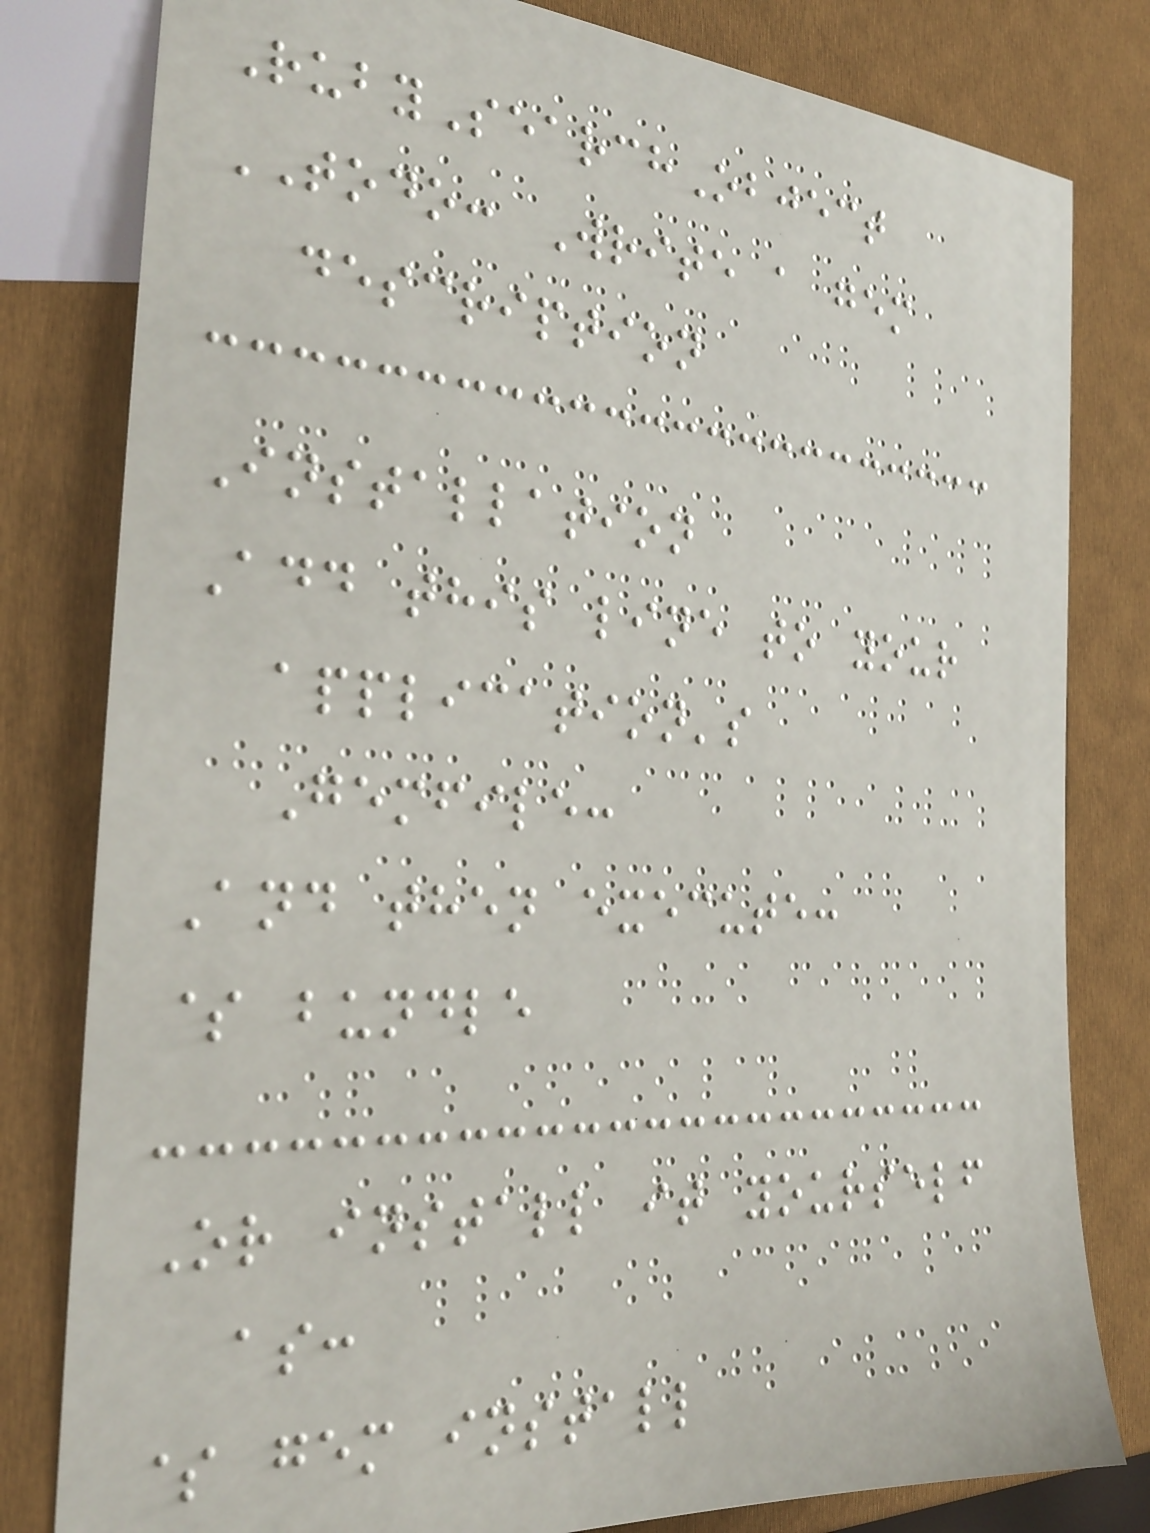RubySearchObject
TODO: Write a gem
description
Installation
Add this line to your
application's
Gemfile:
And then execute:
$ bundle
Or install it yourself
as:
$ gem install
